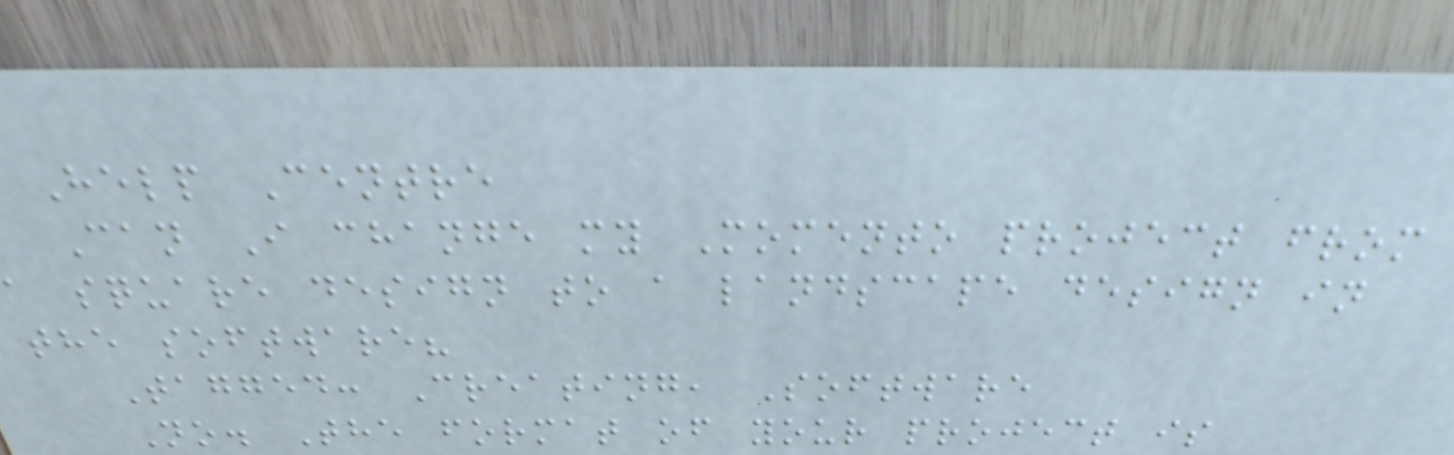Help Centre
Can I change my Momento project from
a square design to a landscape design in
the software?
Tagged: Creating, Software
No. The format of your project is
